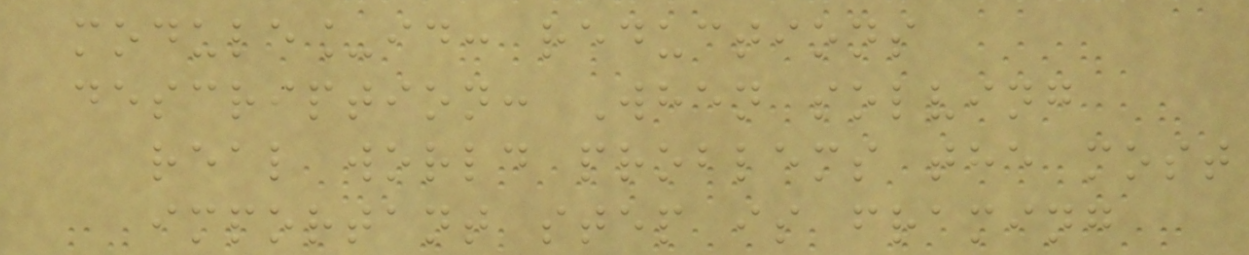module_id: reductions
description: When solving
real world problems the most
important step is framing
